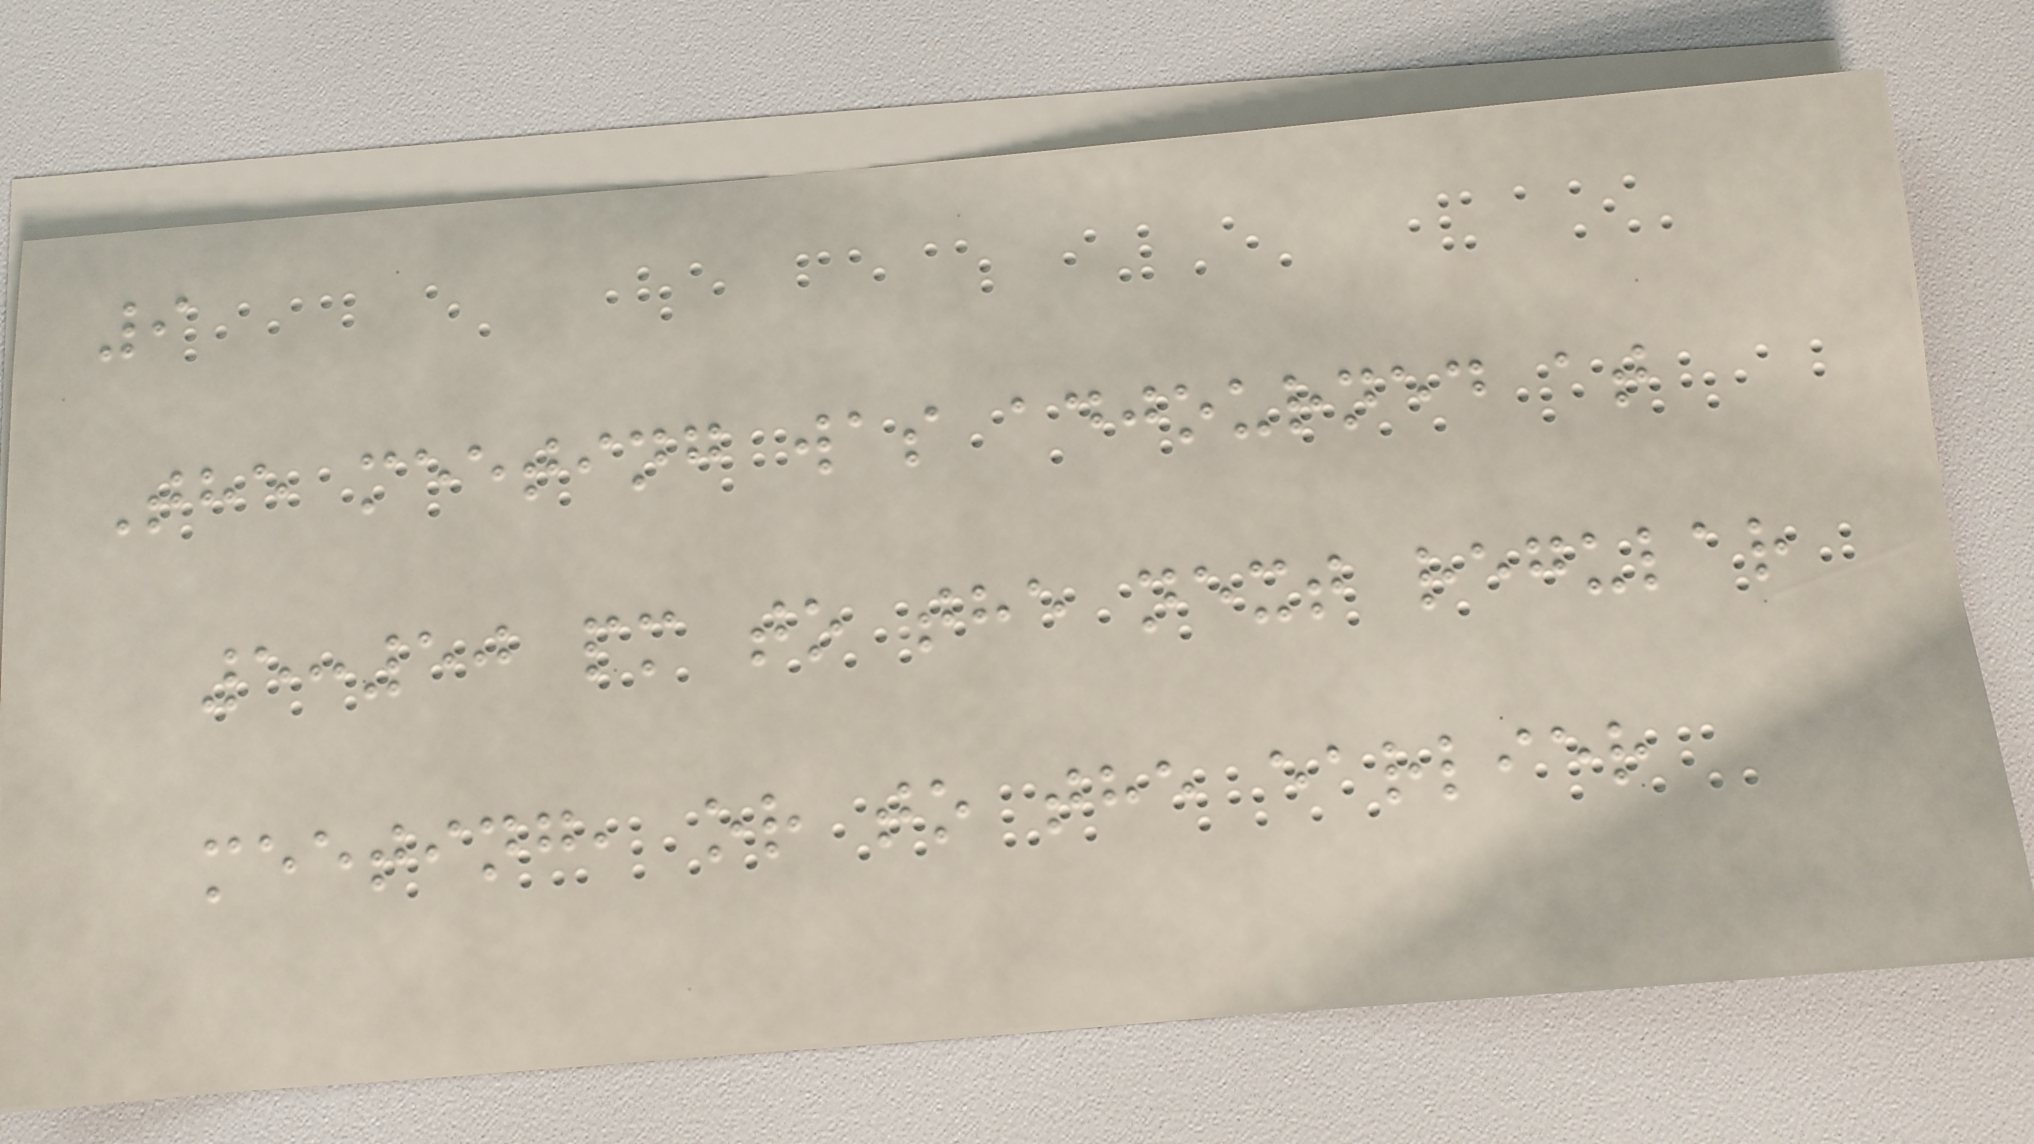9
The meeting was adjourned at
5:50 pm to the next regular
meeting, or to the earlier
